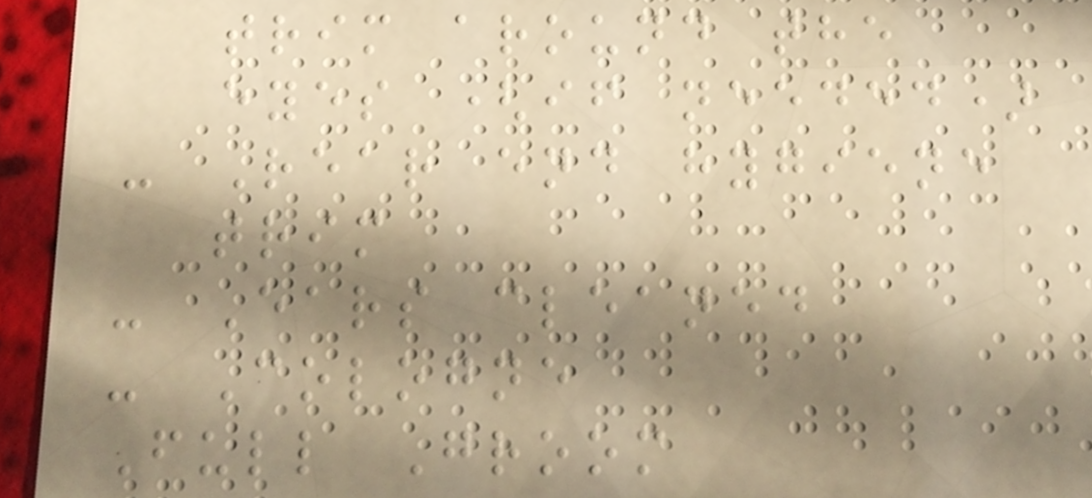trim around the
eyes (if needed)
- Rear end hygiene
trim
- Ears cleaned
- Cologne
Full Groom
